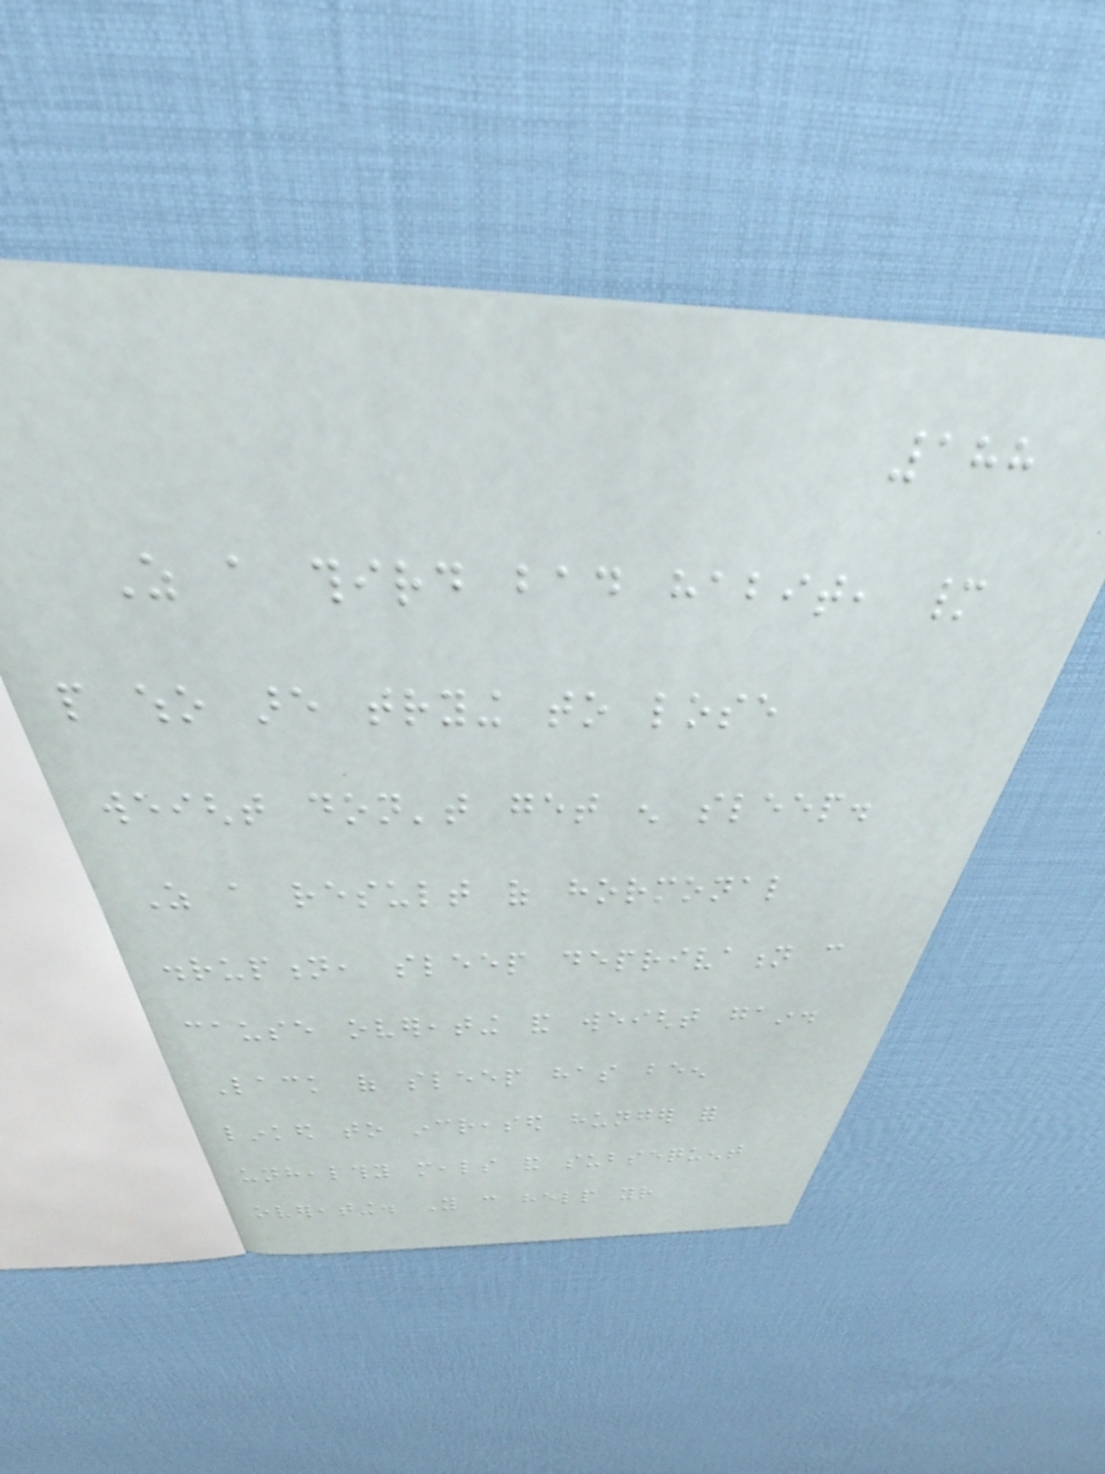188
As a third bad habit, many
people who are trying to lose
weight don't get enough sleep.
As a result of hormonal
disruption, sleep deprivation can
cause overeating and weight gain.
Lack of sleep has been
linked to increased hunger for
unhealthy meals and subsequent
overeating. You can help your
